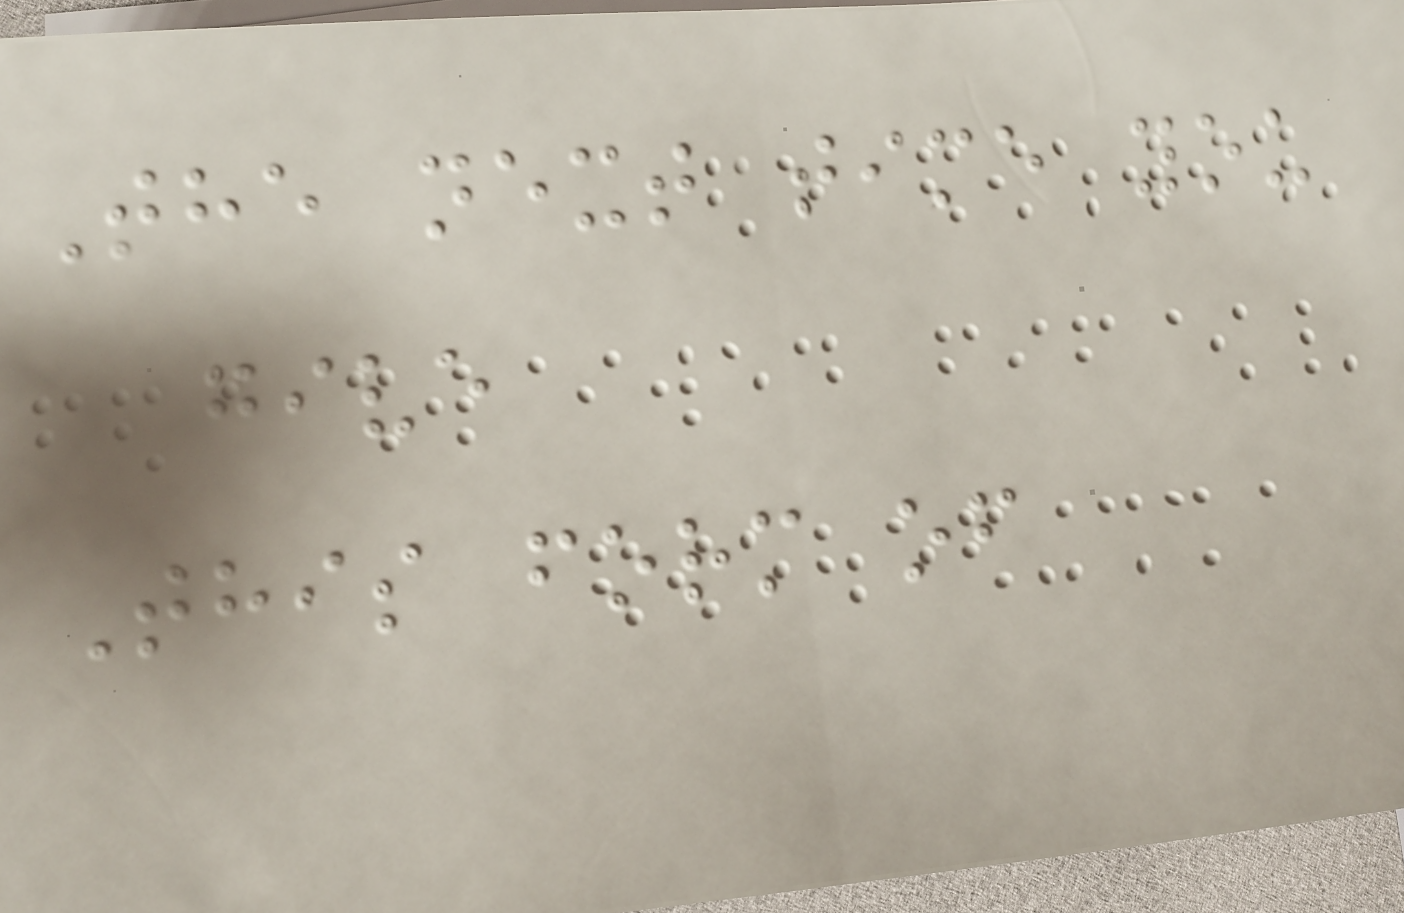The next time you
give
This form of
